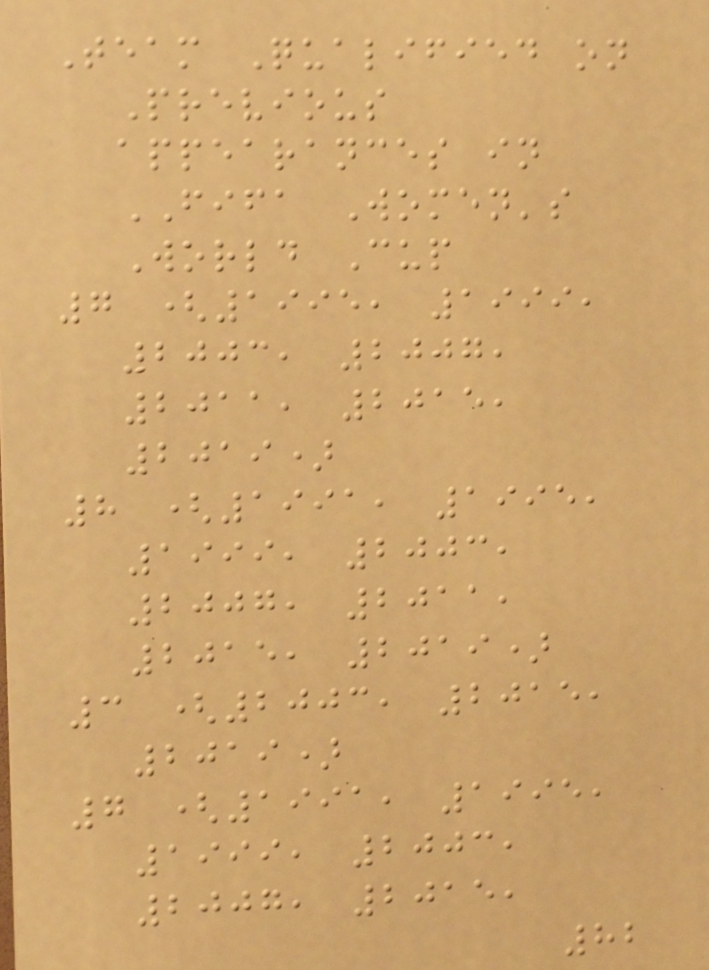Team Qualified on
Previous
appearances in
FIFA Women's
World Cup
7 (1995, 1999,
2003, 2007,
2011, 2015,
2019)
8 (1991, 1995,
1999, 2003,
2007, 2011,
2015, 2019)
3 (2003, 2015,
2019)
7 (1991, 1995,
1999, 2003,
2007, 2015,
82
